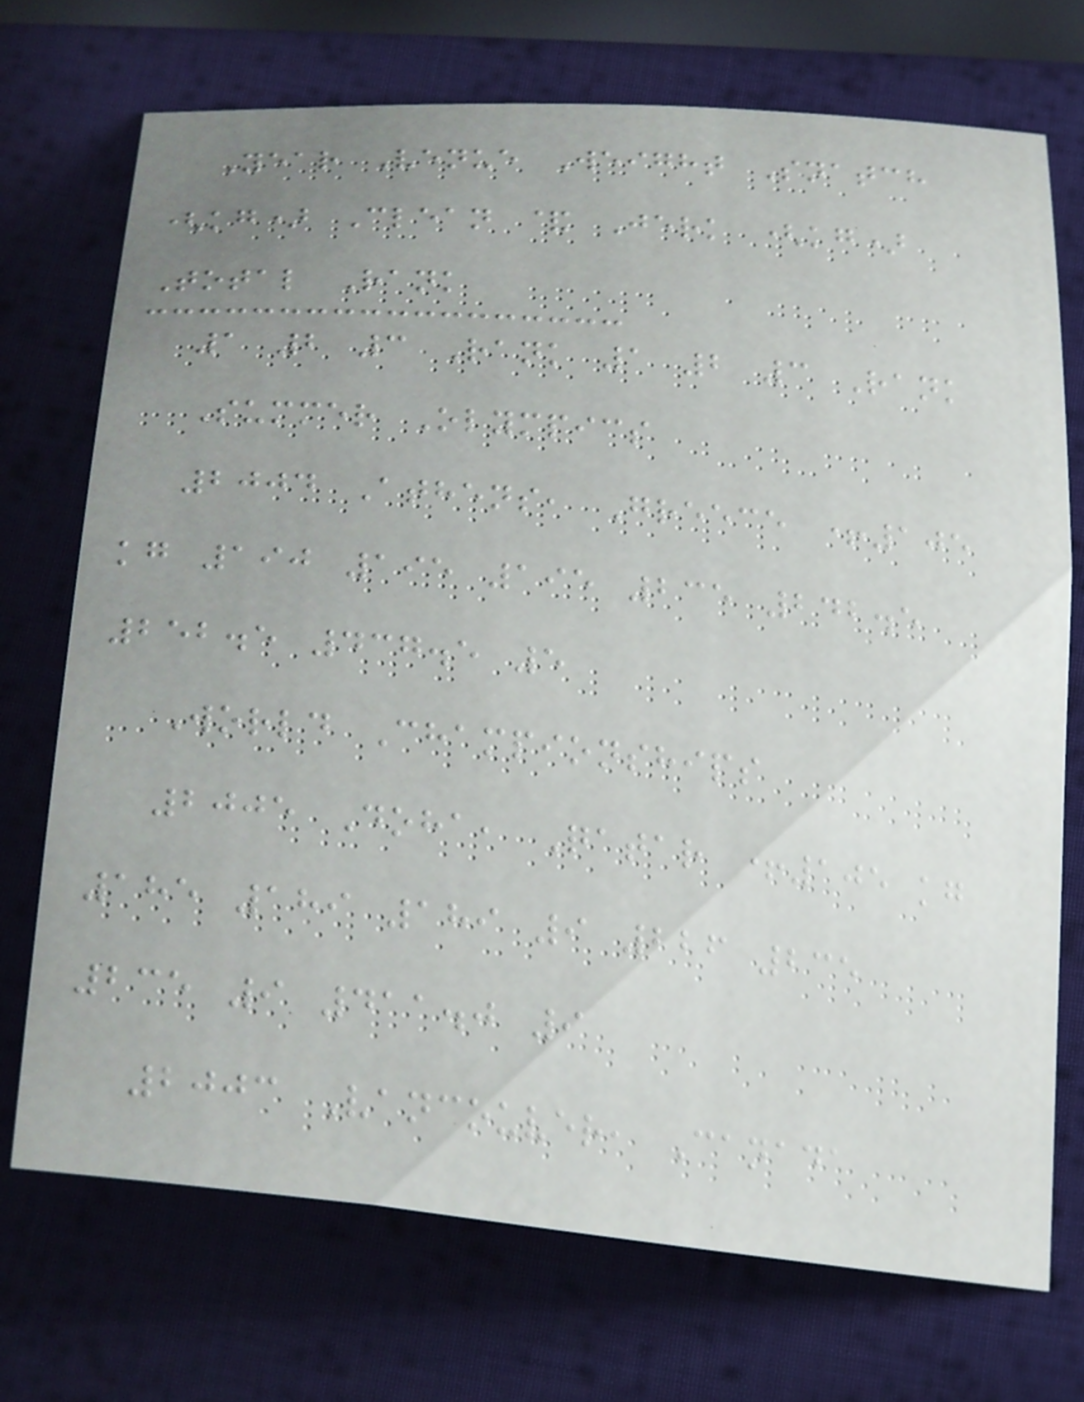Year Venue Weight Snatch
(kg) Clean & Jerk (kg)
Total Rank
1 2 3 Rank 1 2 3 Rank
Summer Olympics
2004 Athens, Greece +105
kg 190 195 195 235 242.5
252.5 437.5 5
World Championships
2005 Doha, Qatar +105 kg
185 189 189 9 226 235
235 9 411.0 9
2003 Vancouver, Canada
